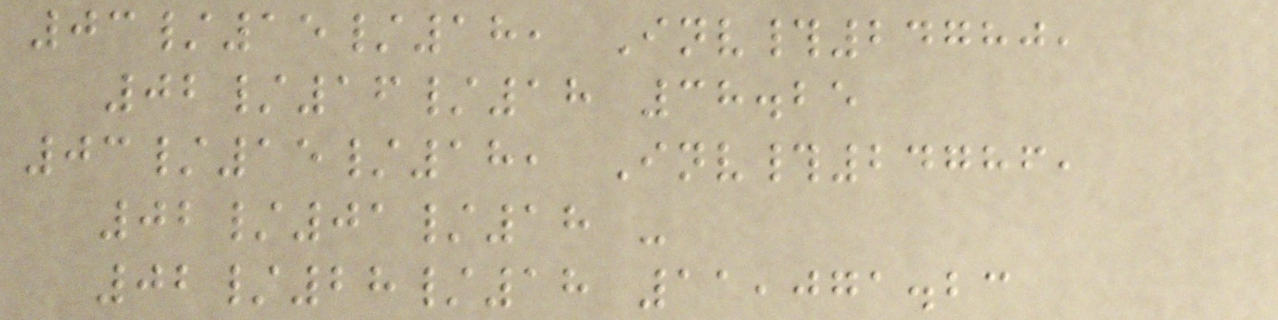03/15/18, Inv#24780,
02/16/18 38.25
03/15/18, Inv#24786,
02/01/18 -
02/28/18 11,071.23
